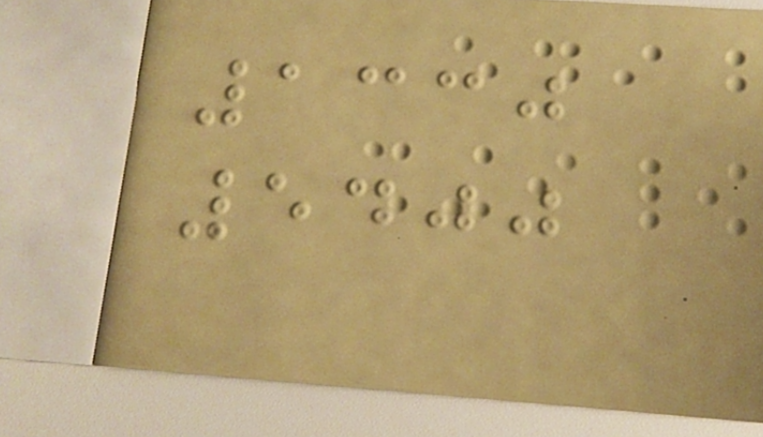1330
5400
